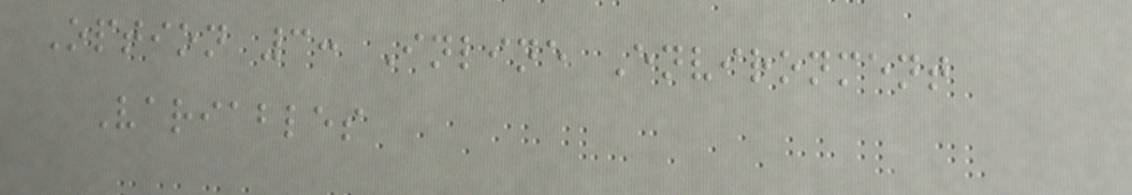Option 3: Inline Environment
Variables
